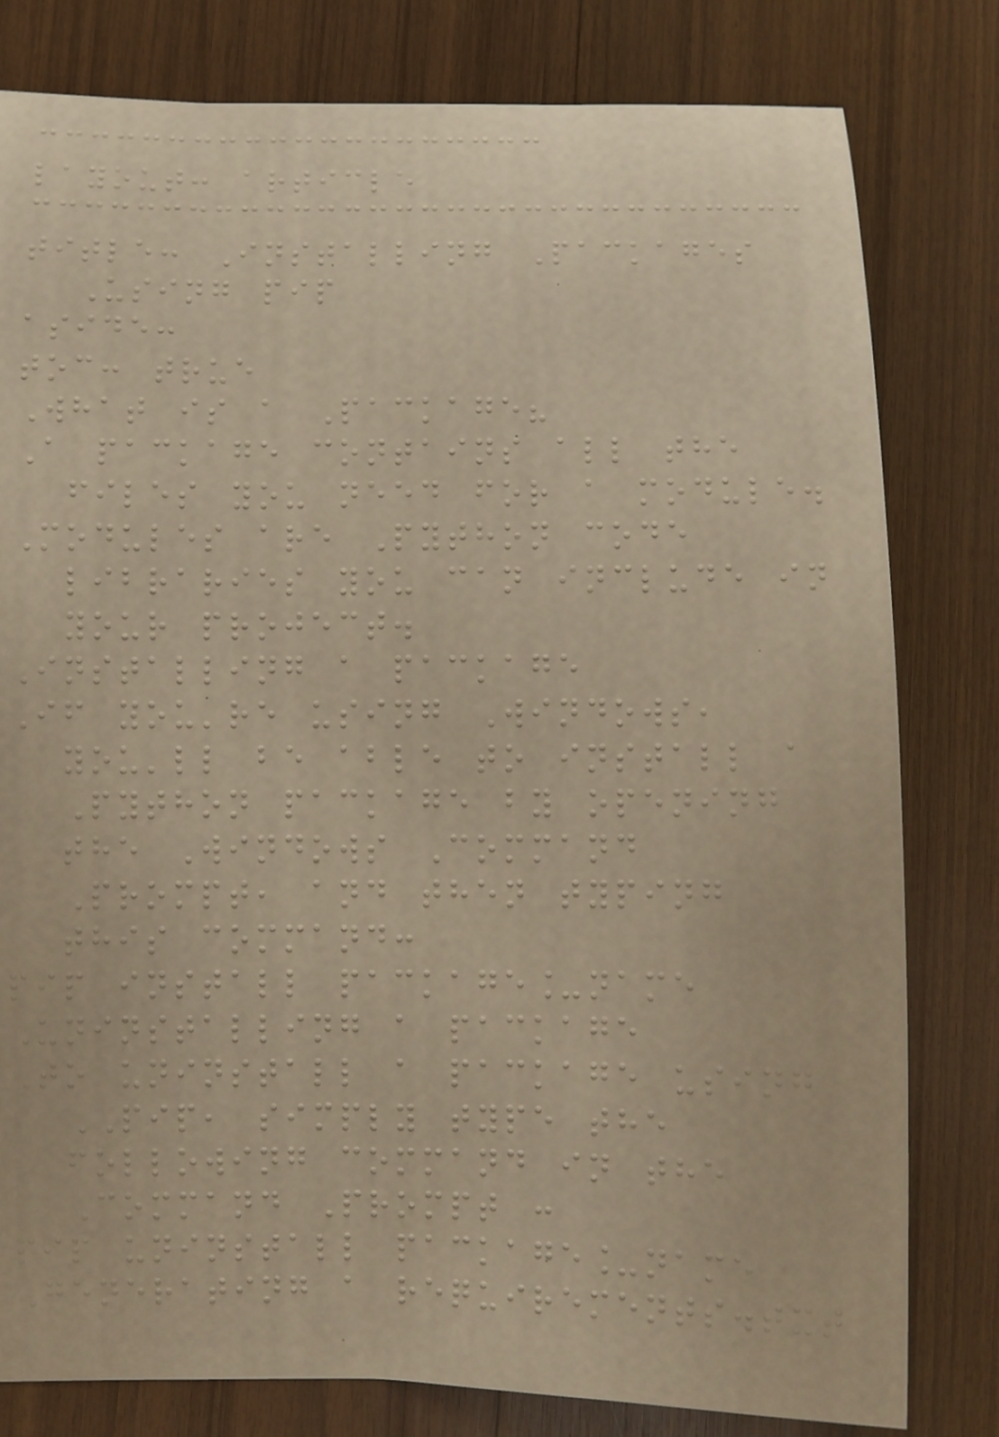layout: article
title: Installing Packages
Using pip
aside:
toc: true
What is a Package?
A package contains all the
files you need for a module.
Modules are Python code
libraries you can include in
your project.
Installing a package
If you're using Windows,
you'll be able to install a
Python package by opening
the Windows Command
Prompt, and then typing
this command:
pip install package_name
Uninstalling a package
To uninstall a package using
PIP, simply type the
following command in the
Command Prompt :
pip uninstall package_name
Generating a requirements.txt
